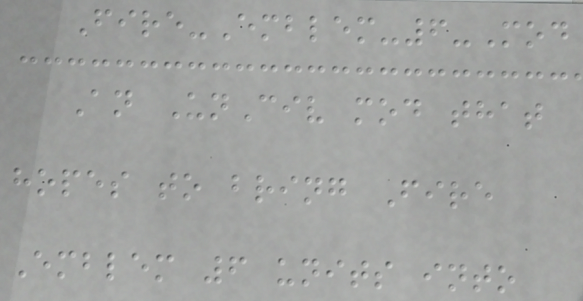Fire-Emblem-6-Mod
An UnCiv mod that
hopes to bring Fire
Emblem 6 units into
